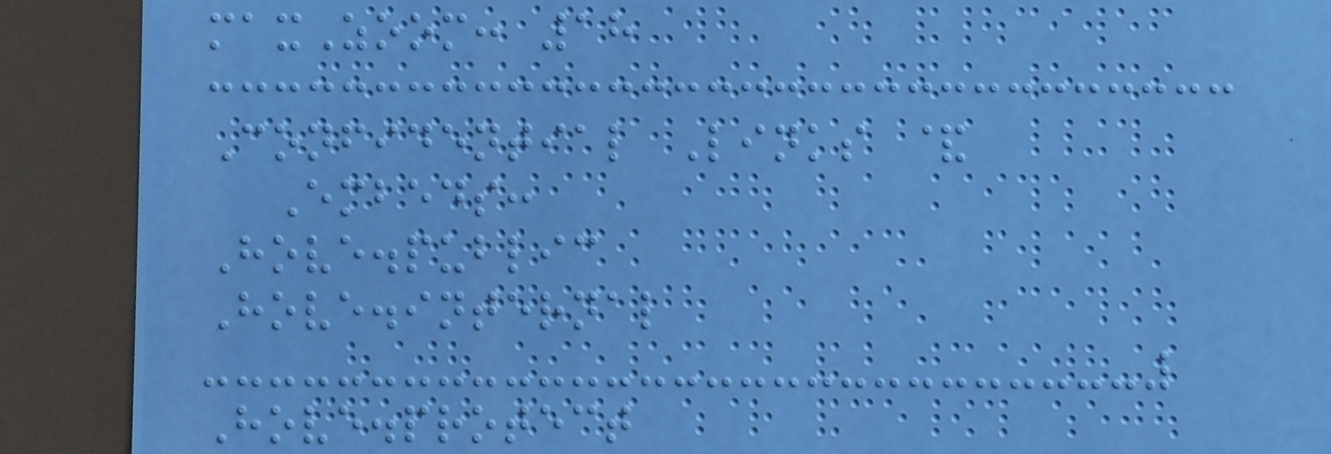maxZoom: 18
Confidential Links &
Embeds:
Hove.public
Hove.internal
Hove.protect
